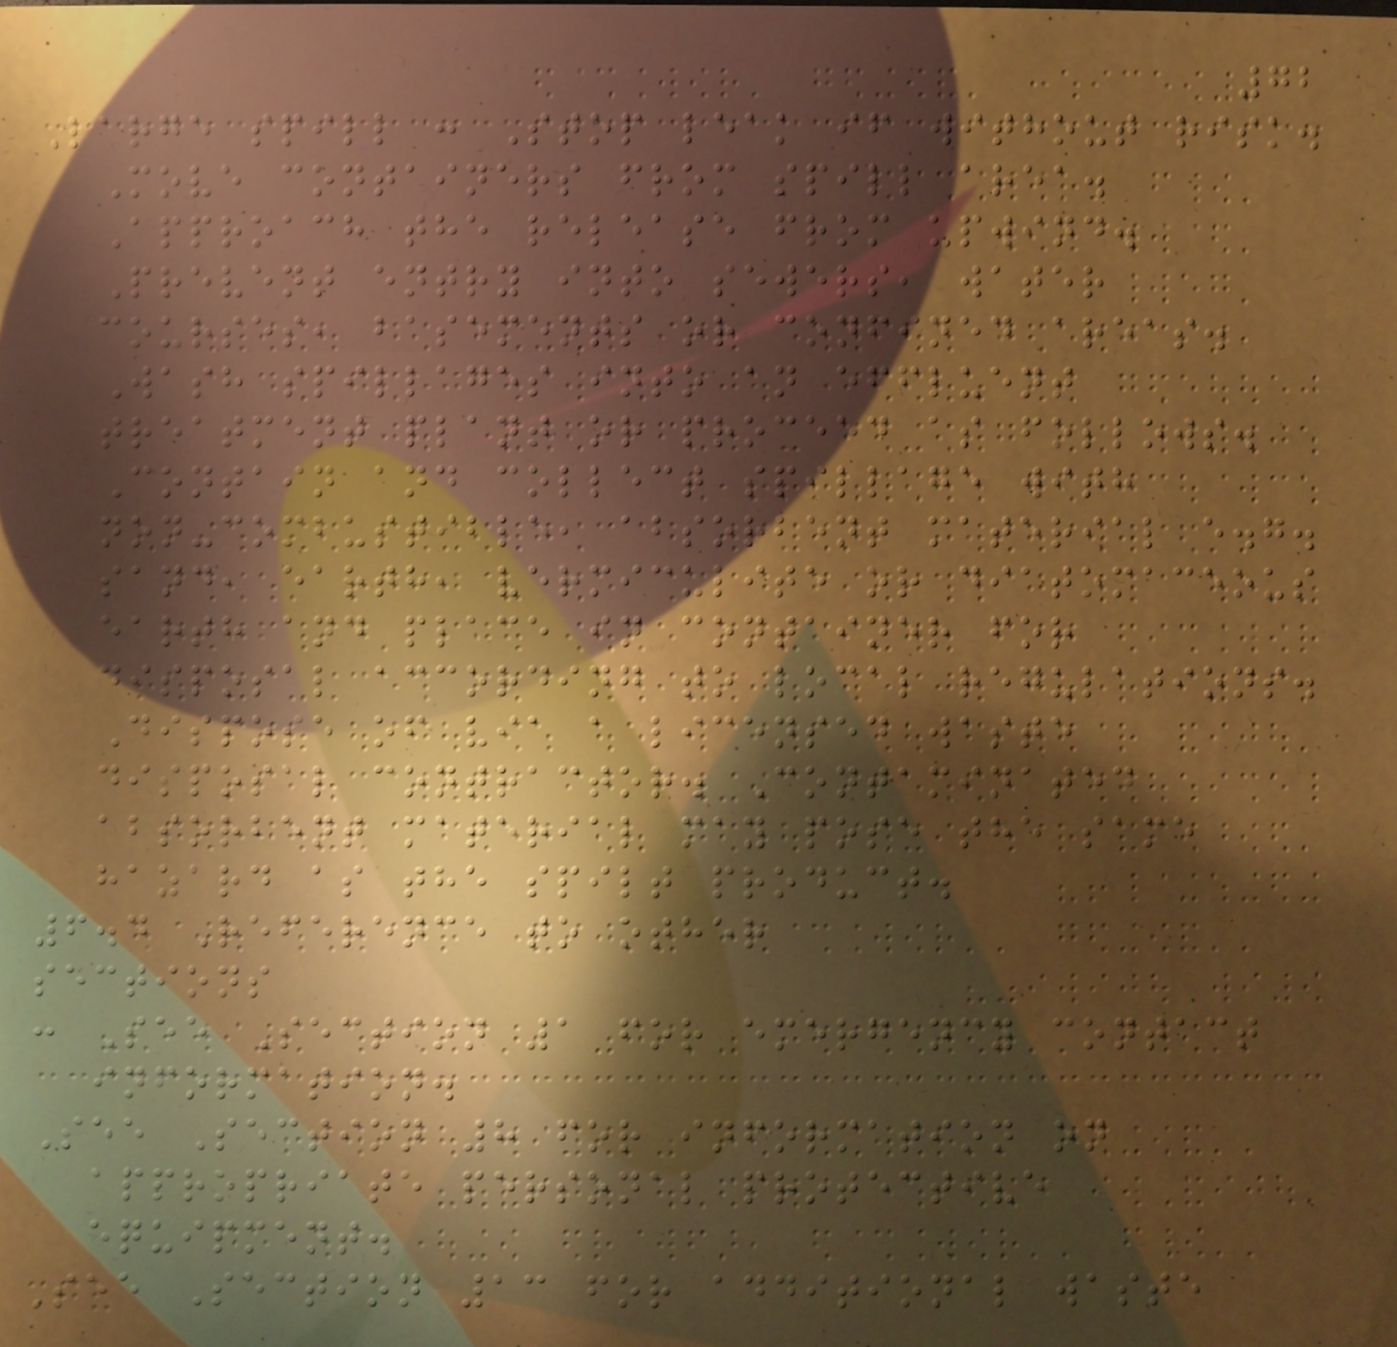72
Large spill : Stop leak if without risk.
Move containers from spill area.
Approach the release from upwind.
Prevent entry into sewers, water
courses, basements or confined areas.
Wash spillages into an effluent
treatment plant or proceed as follows.
Contain and collect spillage with
non-combustible, absorbent material e.g.
sand, earth, vermiculite or diatomaceous
earth and place in container for
disposal according to local regulations.
Dispose of via a licensed waste
disposal contractor. Contaminated
absorbent material may pose the same
hazard as the spilt product.
6.4 Reference to other
sections
: See Section 1 for emergency contact
information.
See Section 8 for information on
appropriate personal protective
equipment.
See Section 13 for additional waste
